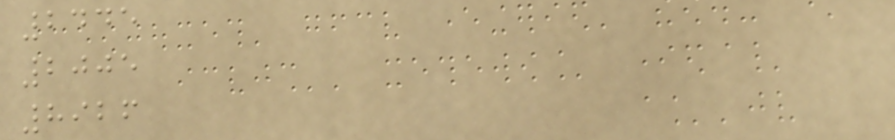2445
2005
8926
